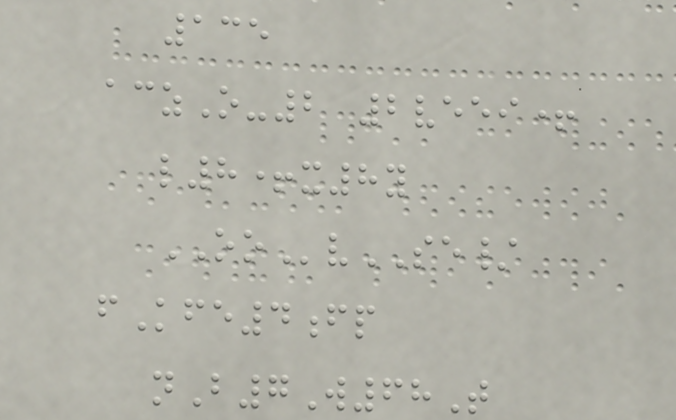135
aczO-2 2veei+
l8+x8y
OOvSE/
fKfe4fp
nB7W68T
